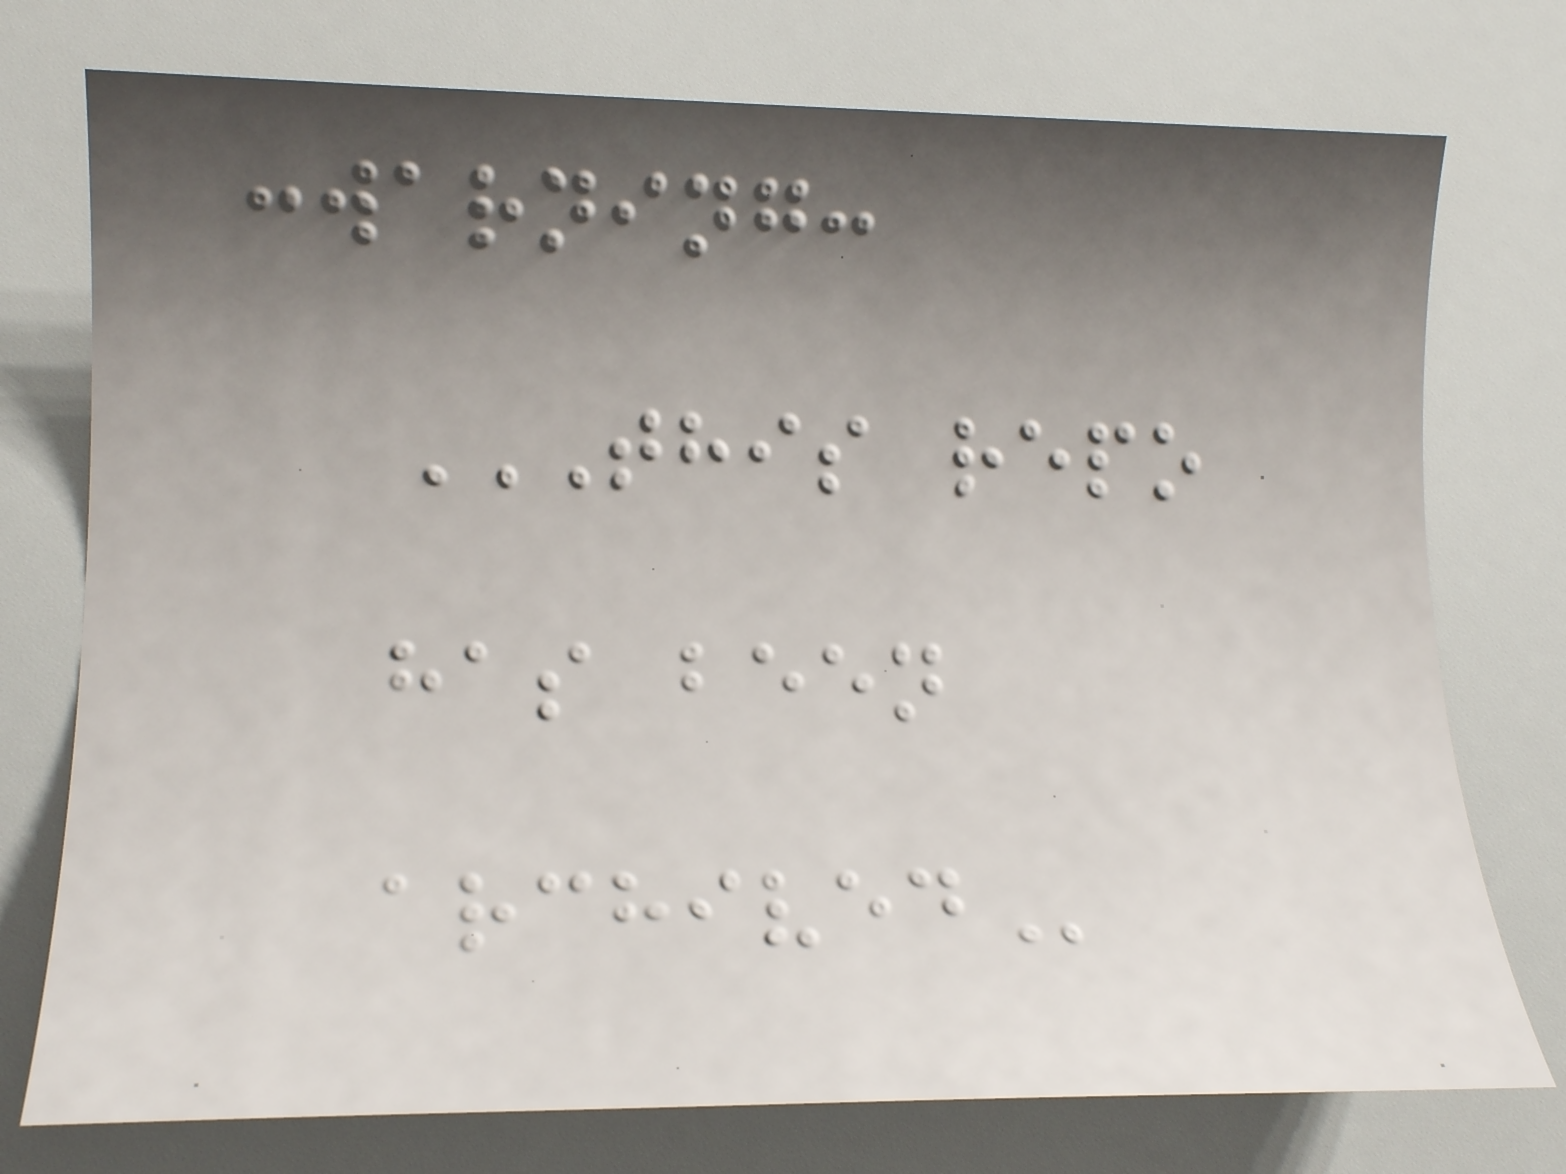:warning:
THIS REPO
HAS BEEN
ARCHIVED
